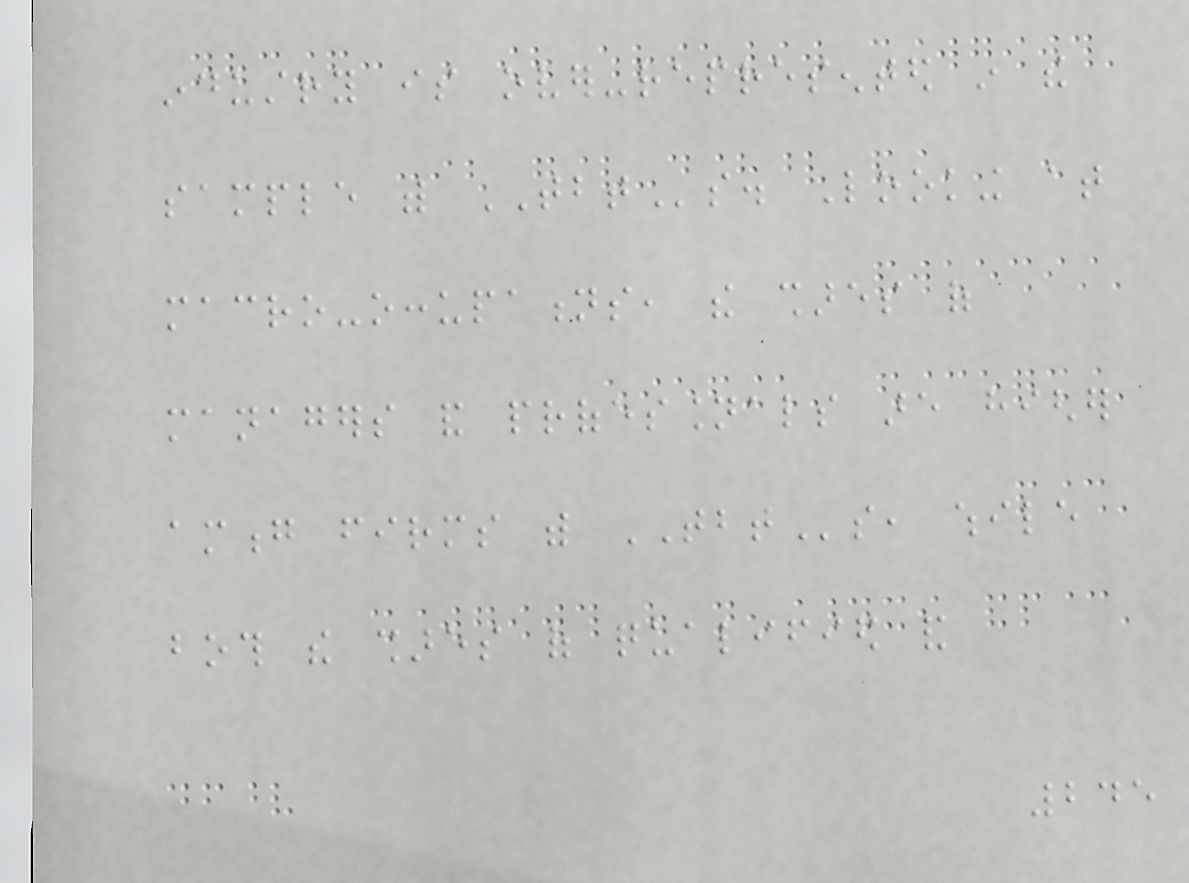industry is over-represented in the
sample with TBTs. Looking at
macro-occupations, the shares of
managers and professionals are higher
among firms with TBTs, while
both the shares of qualified and
245
